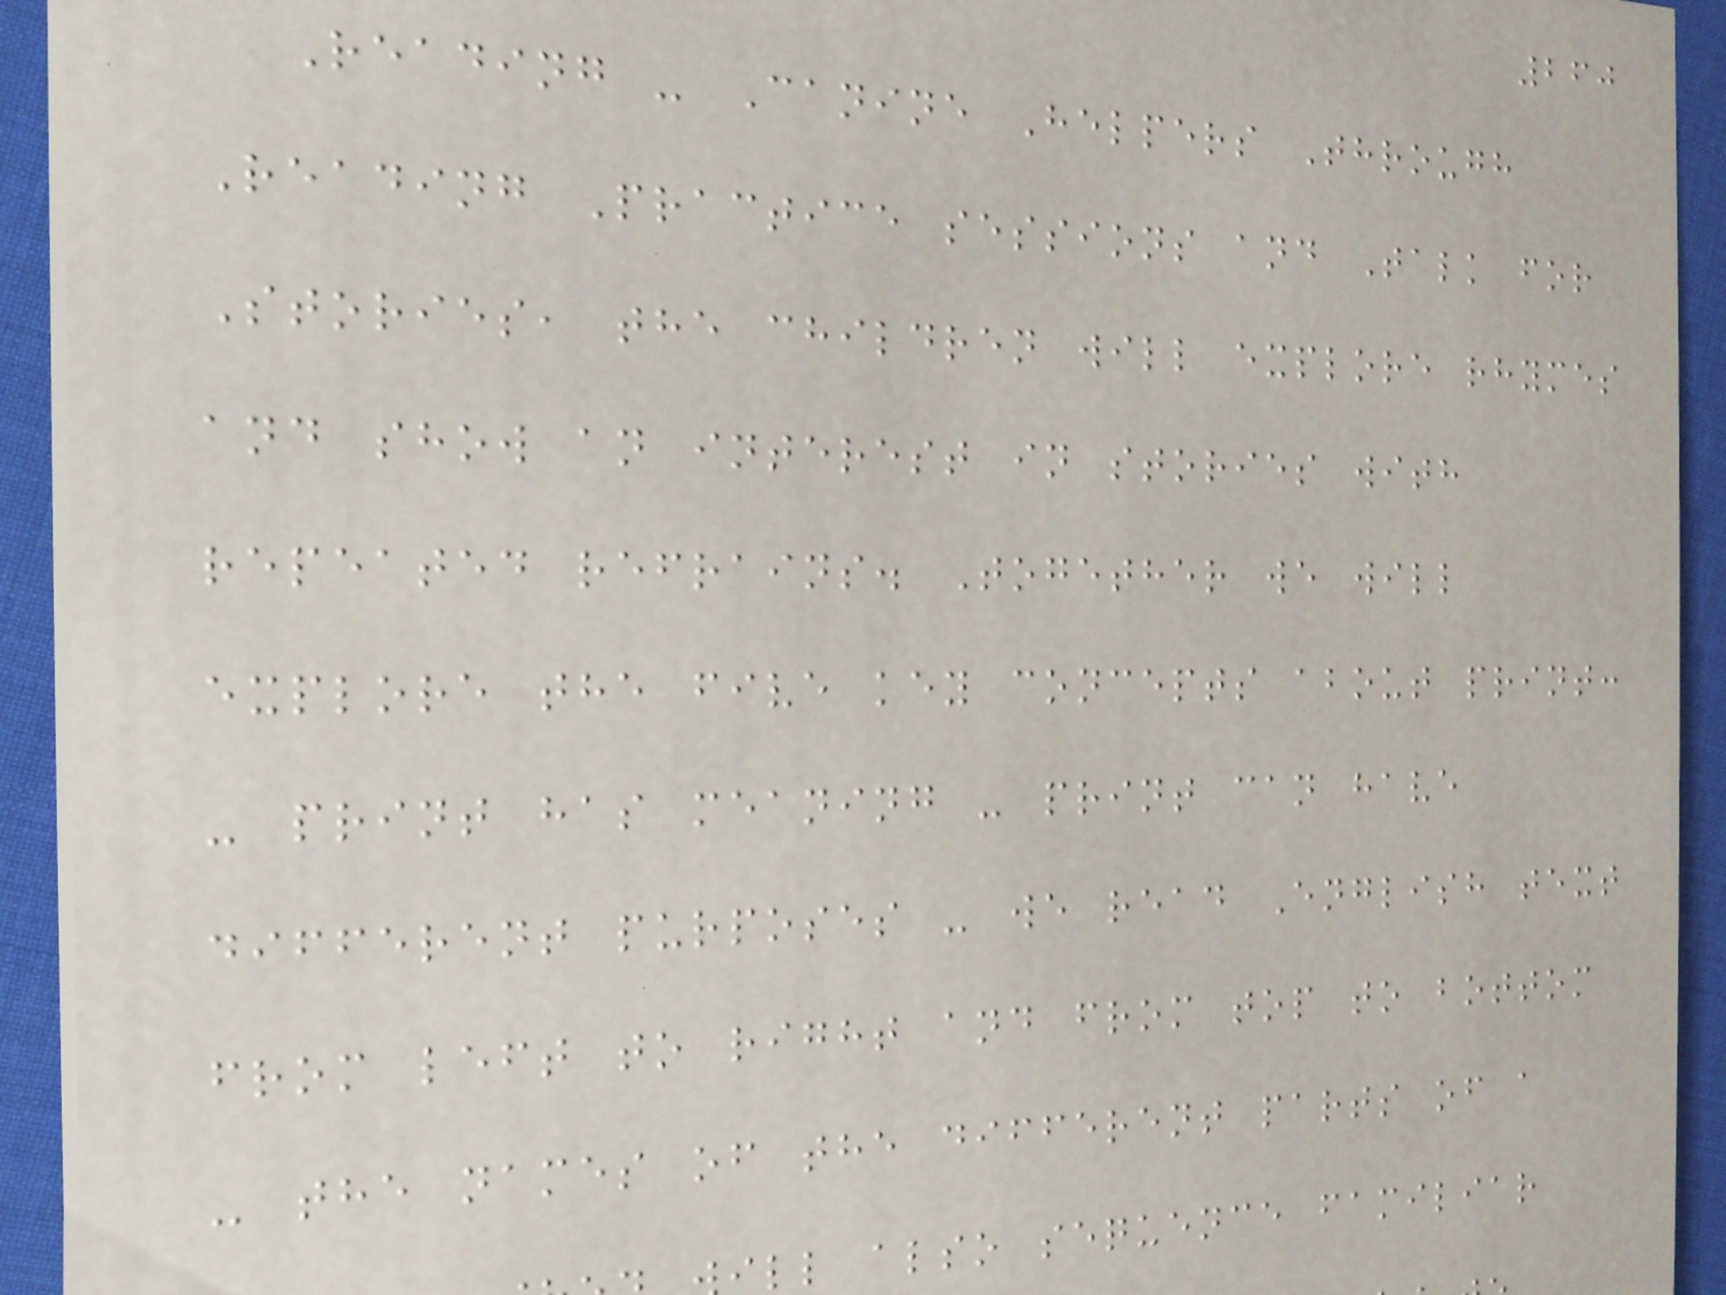260
Reading - Canine Helpers Through
Reading Practice sessions and Talk for
Stories, the children will explore rhymes
and show an interest in stories with
repeated refrains. Together we will
explore the five key concepts about print:
- print has meaning - print can have
different purposes - we read English text
from left to right and from top to bottom
- the names of the different parts of a
ll also sequence familiar
